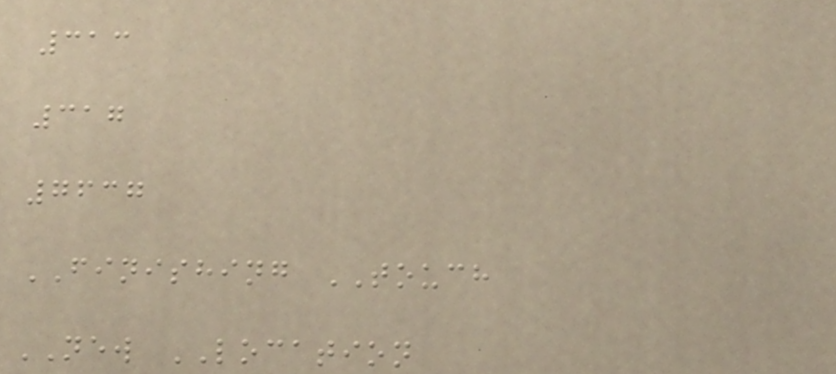313
317
7637
FINISHING TOUCH
NEW LOCATION
